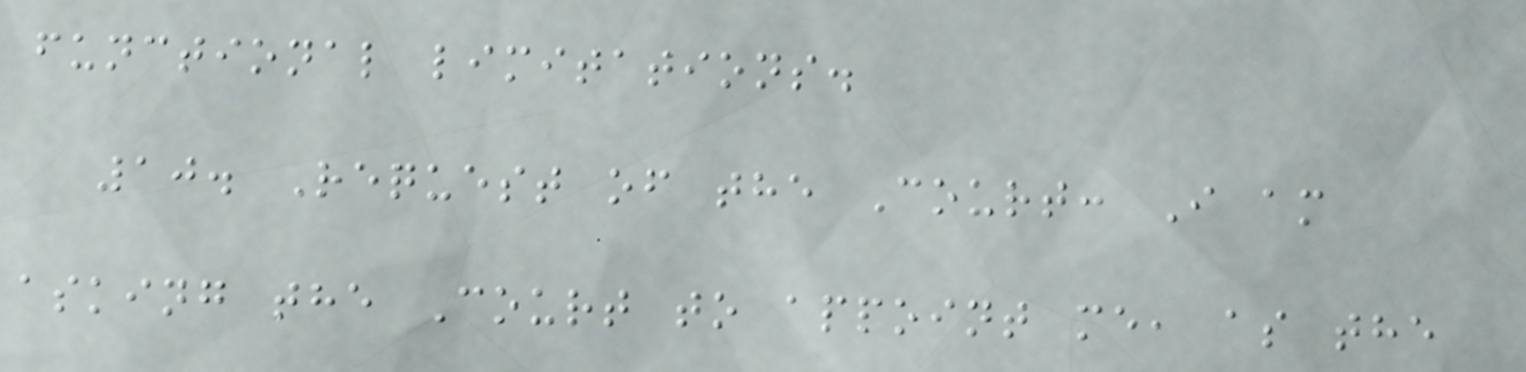functional limitations.
10. Request of the Court: I am
asking the Court to appoint me, as the
